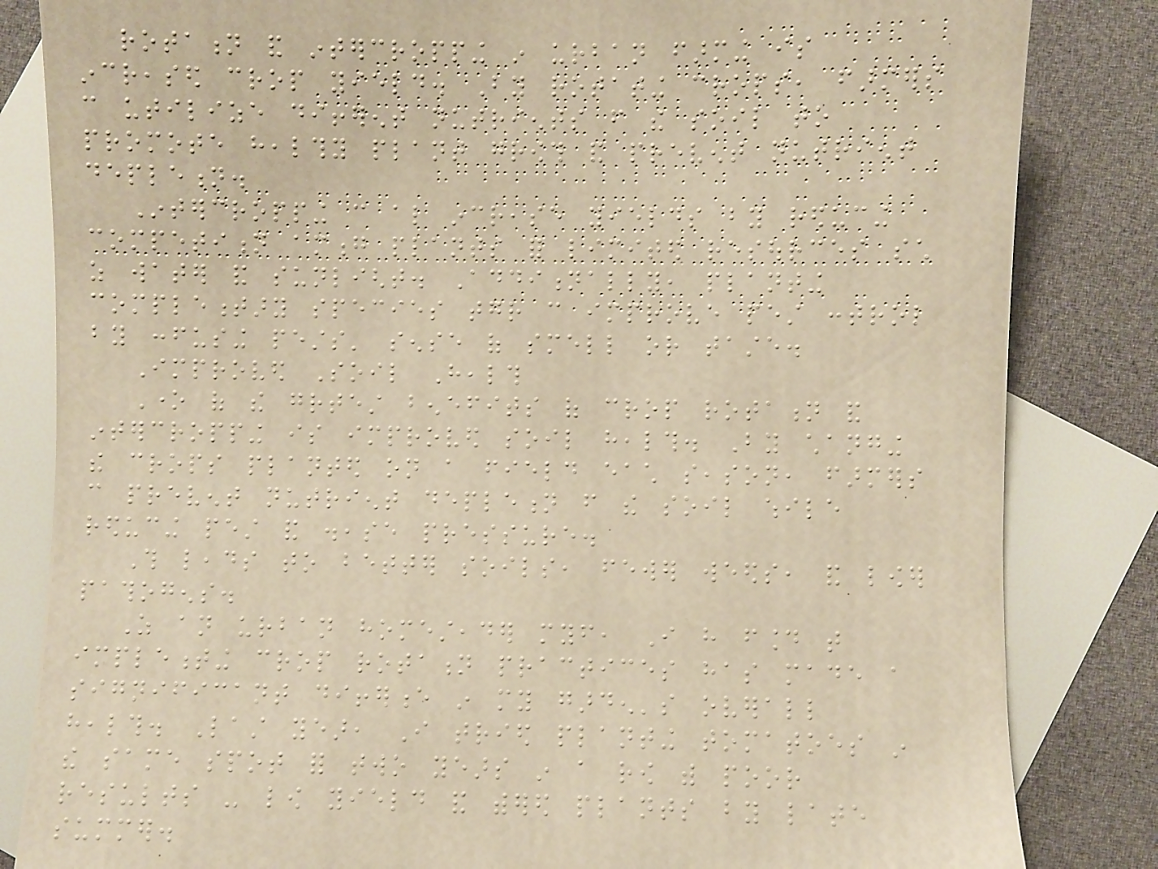rotation and intercropping in urban farming is
increased crop yield. By rotating crops, farmers
can utilize different nutrients from the soil to
promote healthy plant growth and prevent nutrient
depletion.
Intercropping can also increase yields by reducing
competition among plants for limited resources such
as water and sunlight. Additionally, planting
complementary species together can improve pest control
by confusing pests' sense of smell or taste.
Improved Soil Health
One of the greatest benefits of crop rotation and
intercropping is improved soil health. By changing
the crops planted on a field each season, farmers
can prevent nutrient depletion from the soil while
reducing pest and disease pressure.
This leads to better soils, fewer weeds, and lower
pathogens.
As an urban homesteader myself, I have found that
implementing crop rotation practices has made a
significant difference in my garden's overall
health. Last year, I tried planting tomatoes in
the same spot for two years in a row with poor
results - low yield and withered plants by late
summer.
